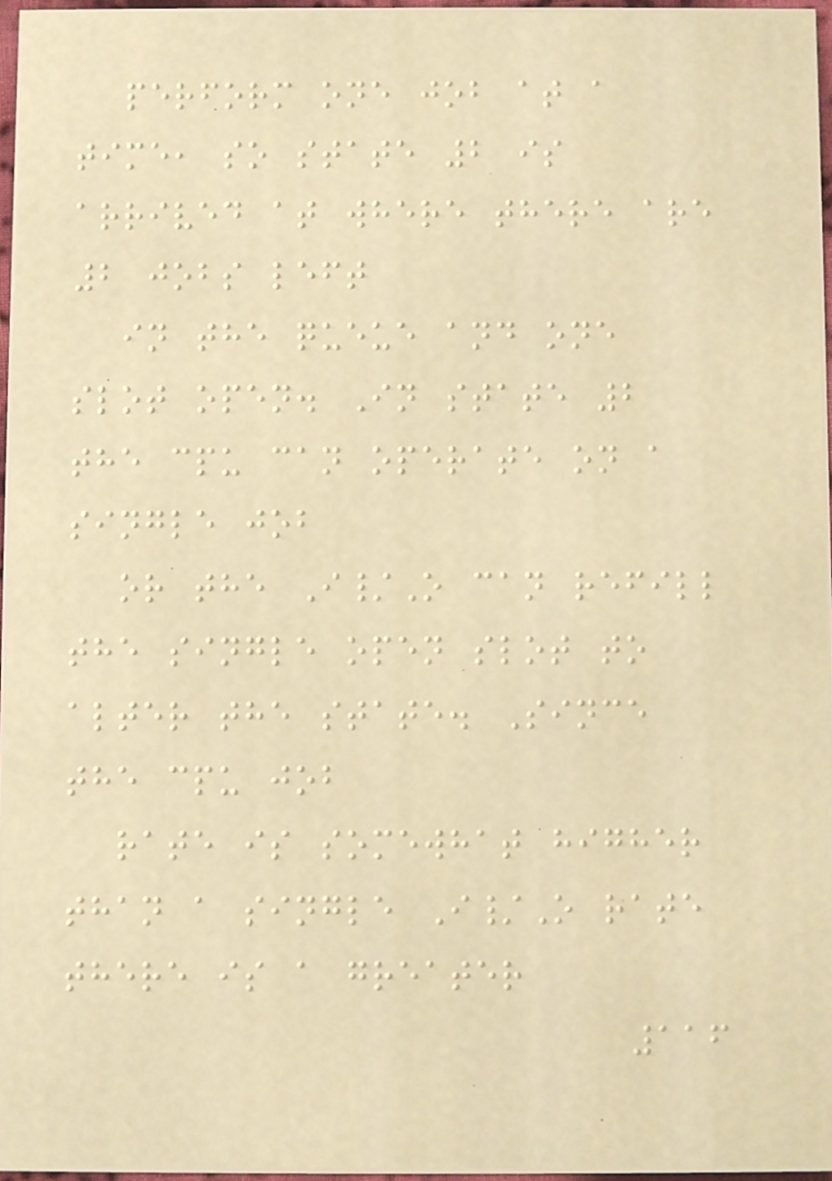perform one job at a
time, so state 2 is
arrived at where there are
2 jobs left
in the queue and one
slot open. In state 2
the cpu can operate on a
single job
or the I/O can refill
the single open slot to
alter the state. Since
the cpu job
rate is somewhat higher
than a single I/O rate
there is a greater
116
